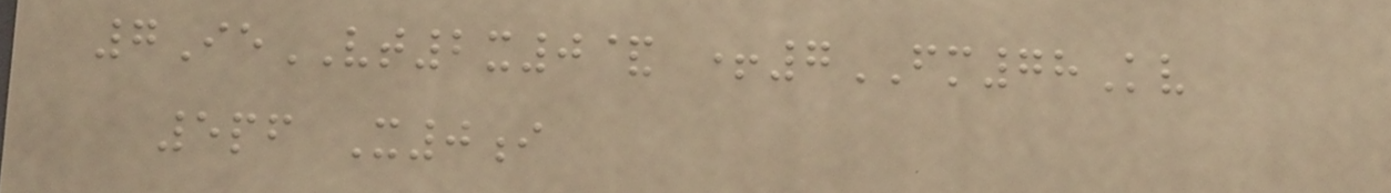7IeVT2x0& +7FM78Kv
5pf X0i
